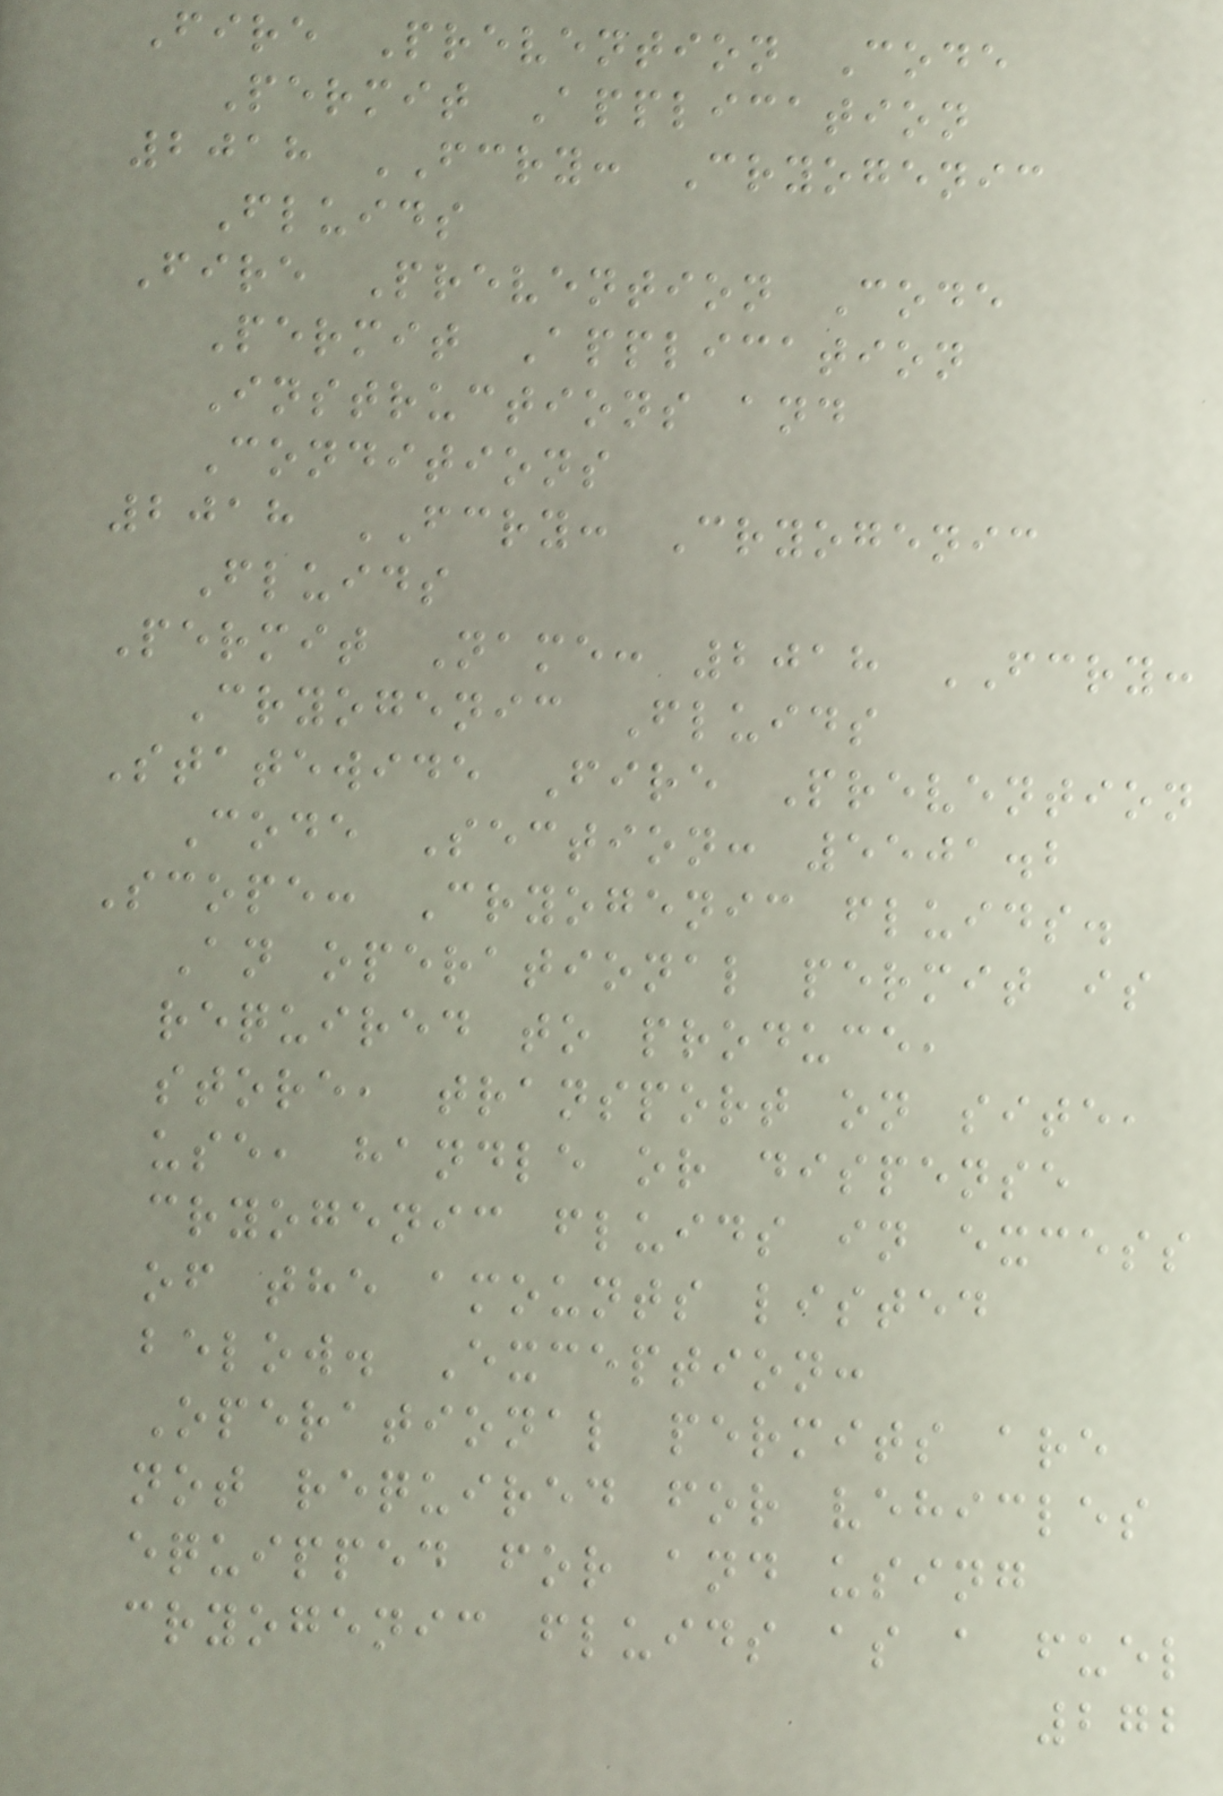Fire Prevention Code
Permit Application
2018 FCRY: Cryogenic
Fluids
Fire Prevention Code
Permit Application
Instructions and
Conditions
2018 FCRY: Cryogenic
Fluids
Permit Name: 2018 FCRY:
Cryogenic Fluids
Statewide Fire Prevention
Code Section: 5501.2
Scope: Cryogenic fluids.
An operational permit is
required to produce,
store, transport on site,
use, handle or dispense
cryogenic fluids in excess
of the amounts listed
below. Exception:
Operational permits are
not required for vehicles
equipped for and using
cryogenic fluids as a fuel
272
